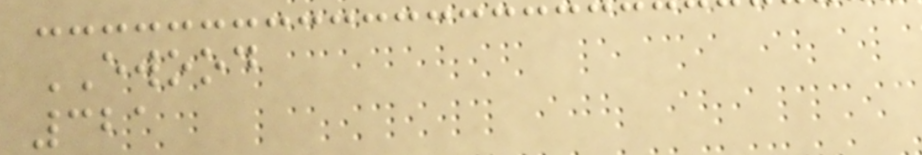EWOOD
321
